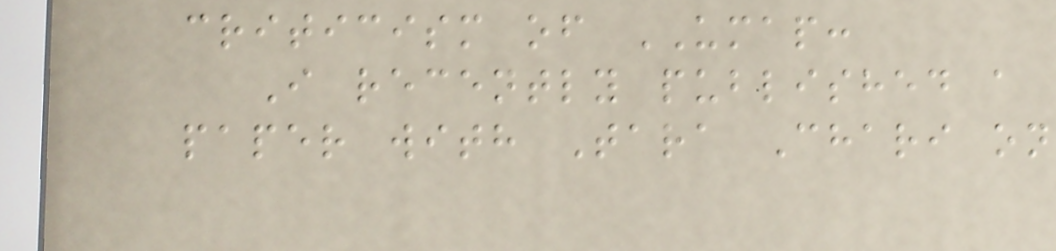criticism of UMAP:
I recently published a
paper with Tara Chari on
